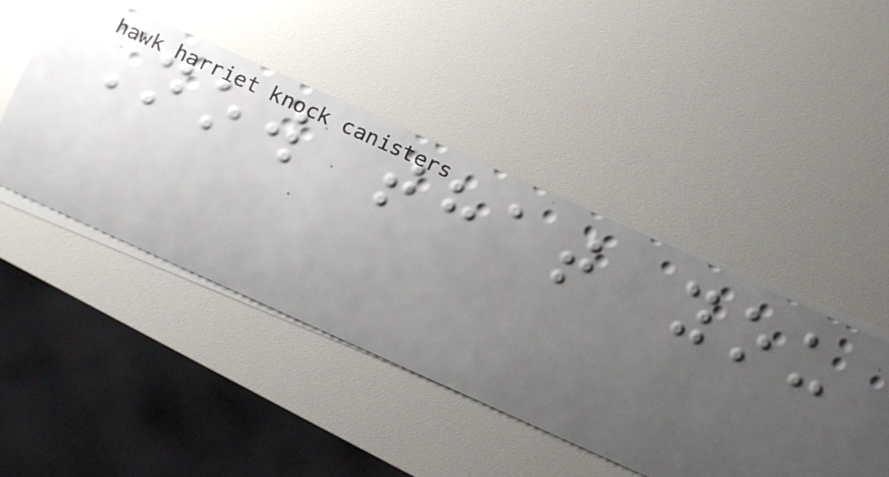Now that you
